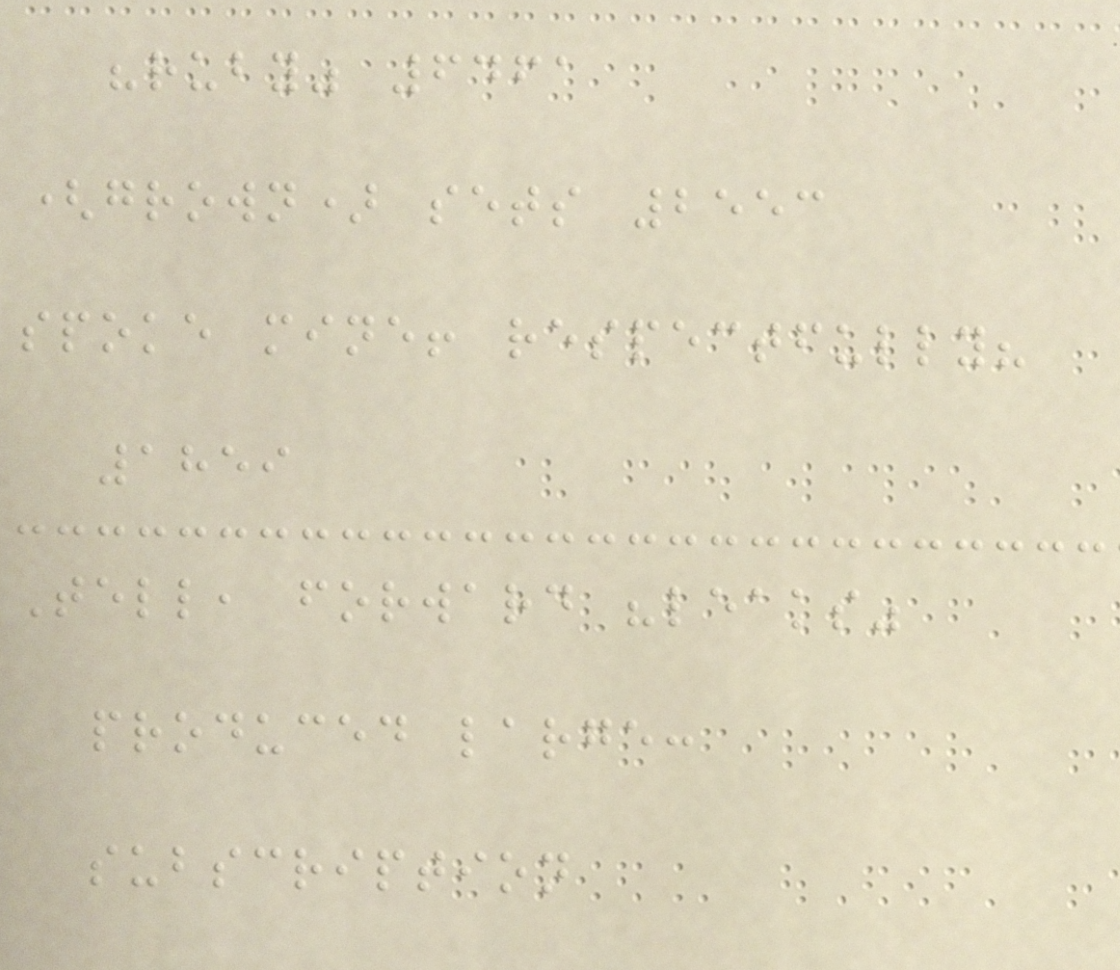"ruby" 6461
(grown) sets 2553
spoke mine! respectfully?
1859
Tell, forward "leaks"
produced large:
subscription
